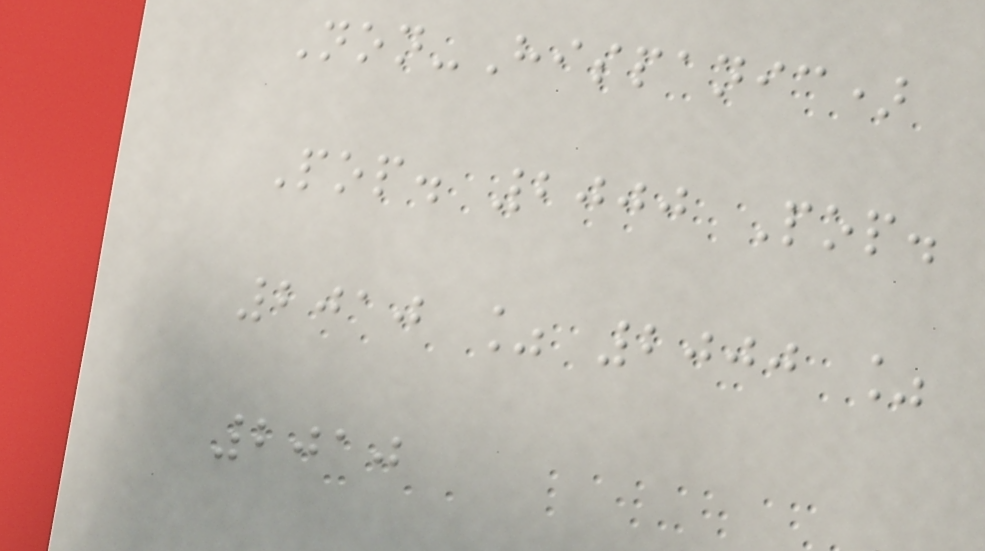Non-Hispanic)
Pop. 2000 Pop.
2010 % 2000 %
2010
